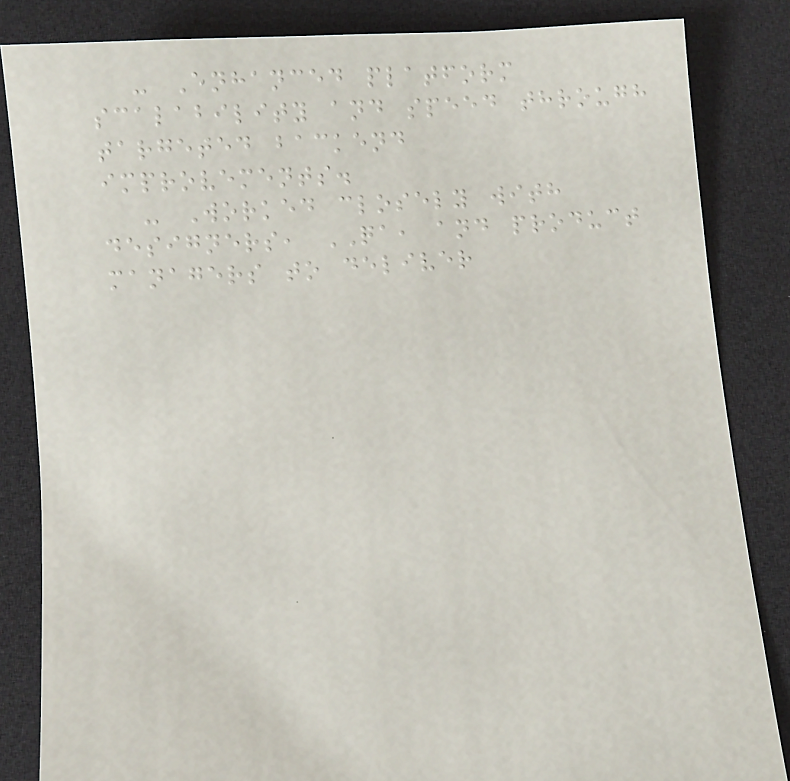- Enhanced platform
scalability and speed through
targeted backend
improvements.
- Worked closely with
designers, QA, and product
managers to deliver
